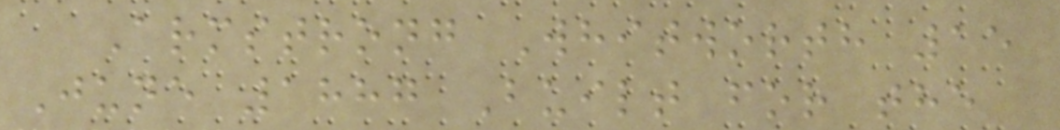Armstrong Whitworth 15
June 1887 Built for the
